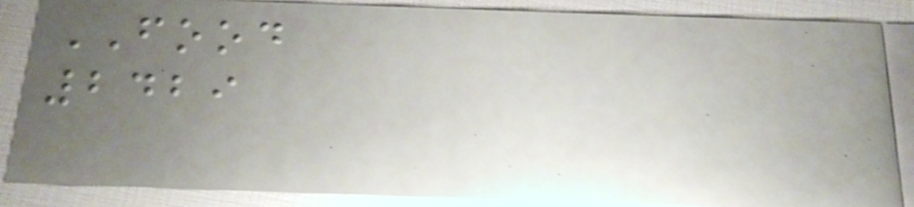FOOD
2429
